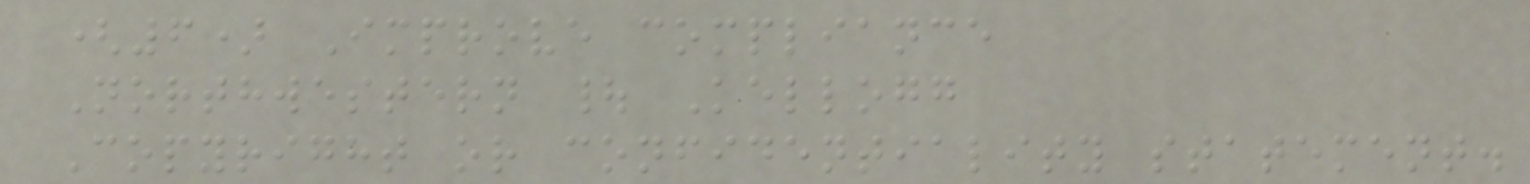(6) Improve compliance
Northwestern | Kellogg
Copyright or confidentiality statement.
